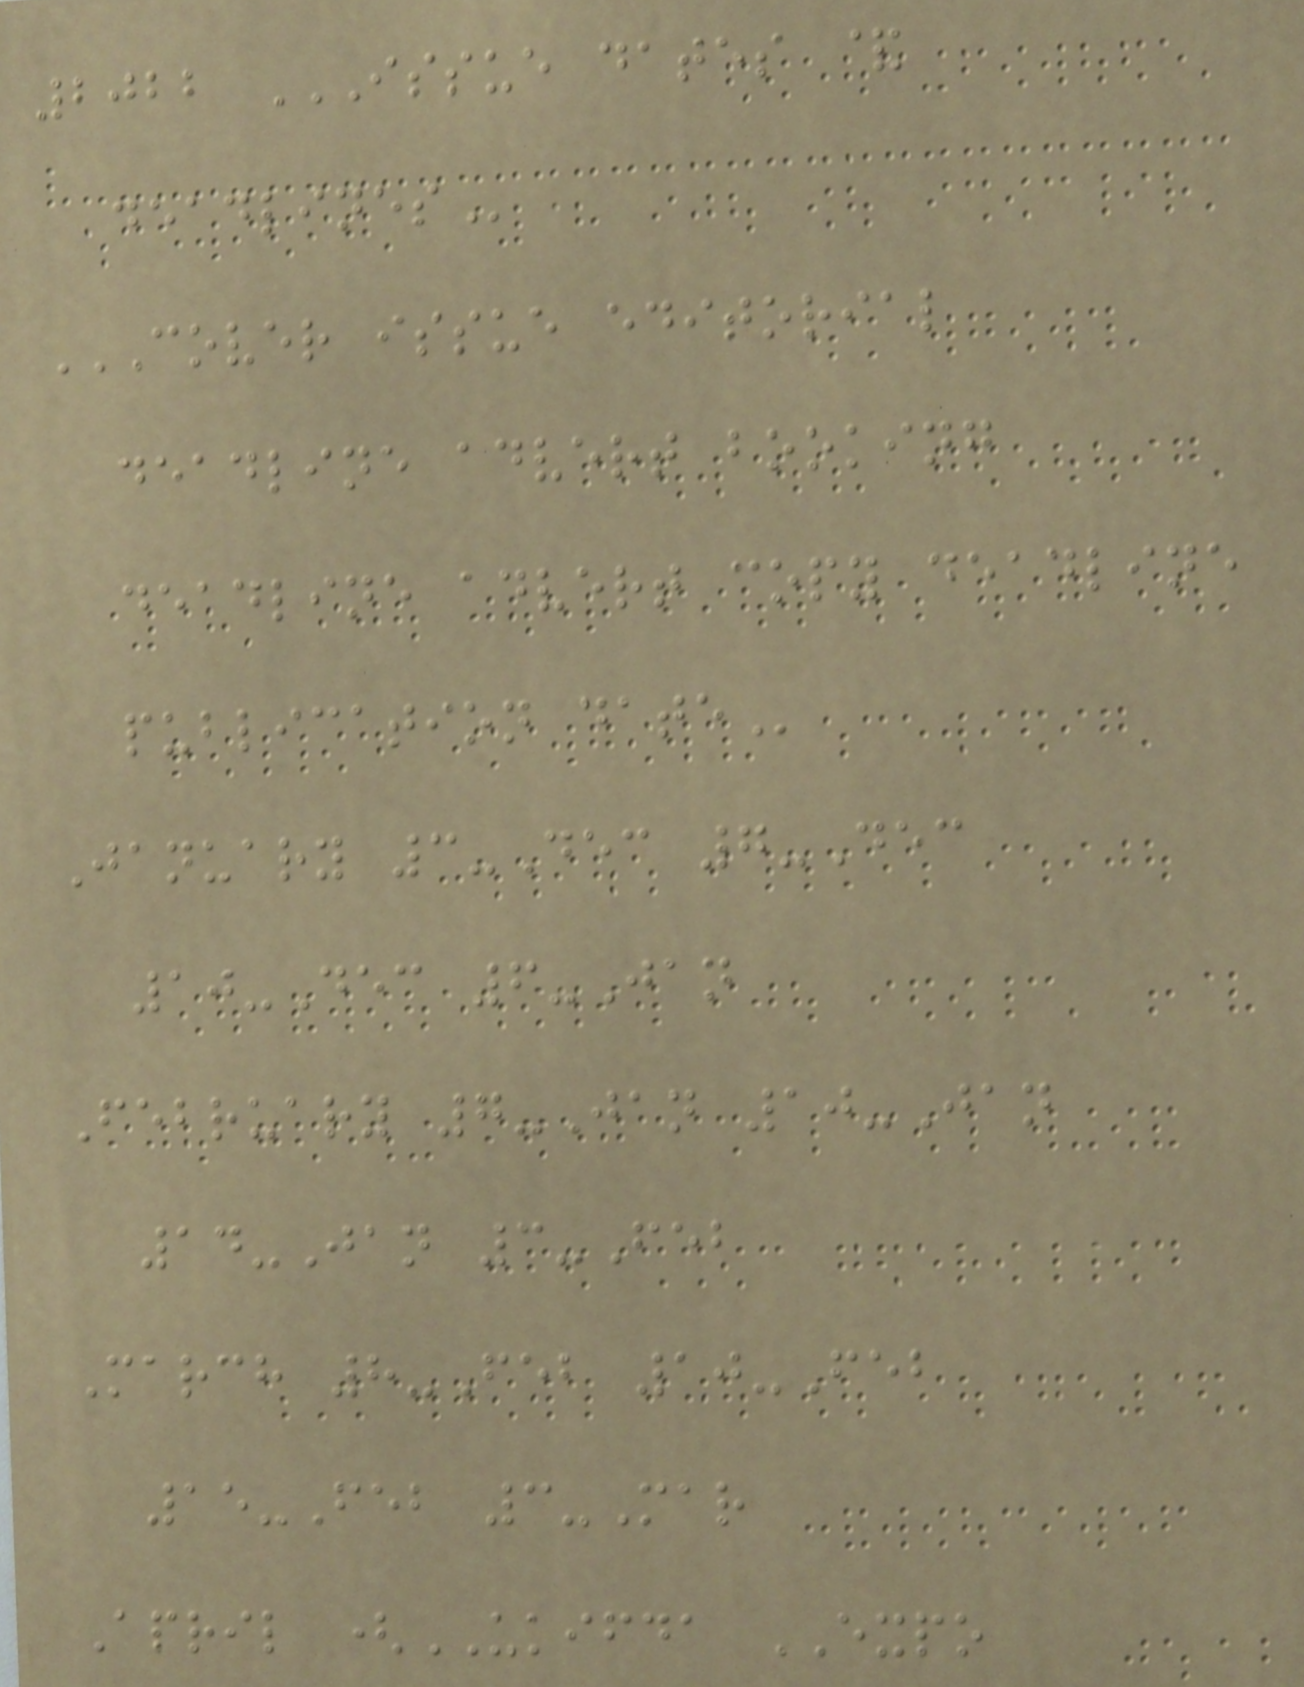2022 ISSUE DATES &
DEADLINES
COVER ISSUE EDITORIAL
DEADLINE ADVERT BOOKING
DEADLINE ADVERT COPY DEADLINE
PUBLICATION DATE
January 3-Dec 7-Dec
10-Dec 6-Jan
February 7-Jan 10-Jan
14-Jan 3-Feb
March 8-Feb 10-Feb
15-Feb 3-Mar
April (UKIFDA EXPO
